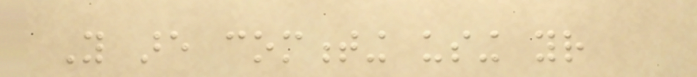You are commenting using your
